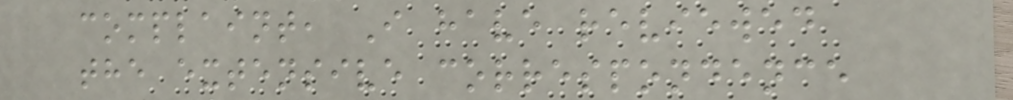complaint, I have reviewed
the extensive correspondence
